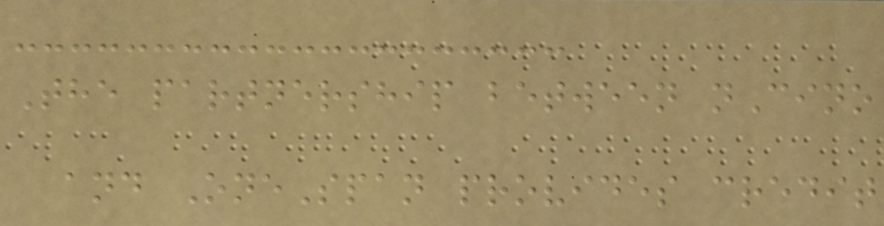The partnership between nCino
and OneSpan provides credit
